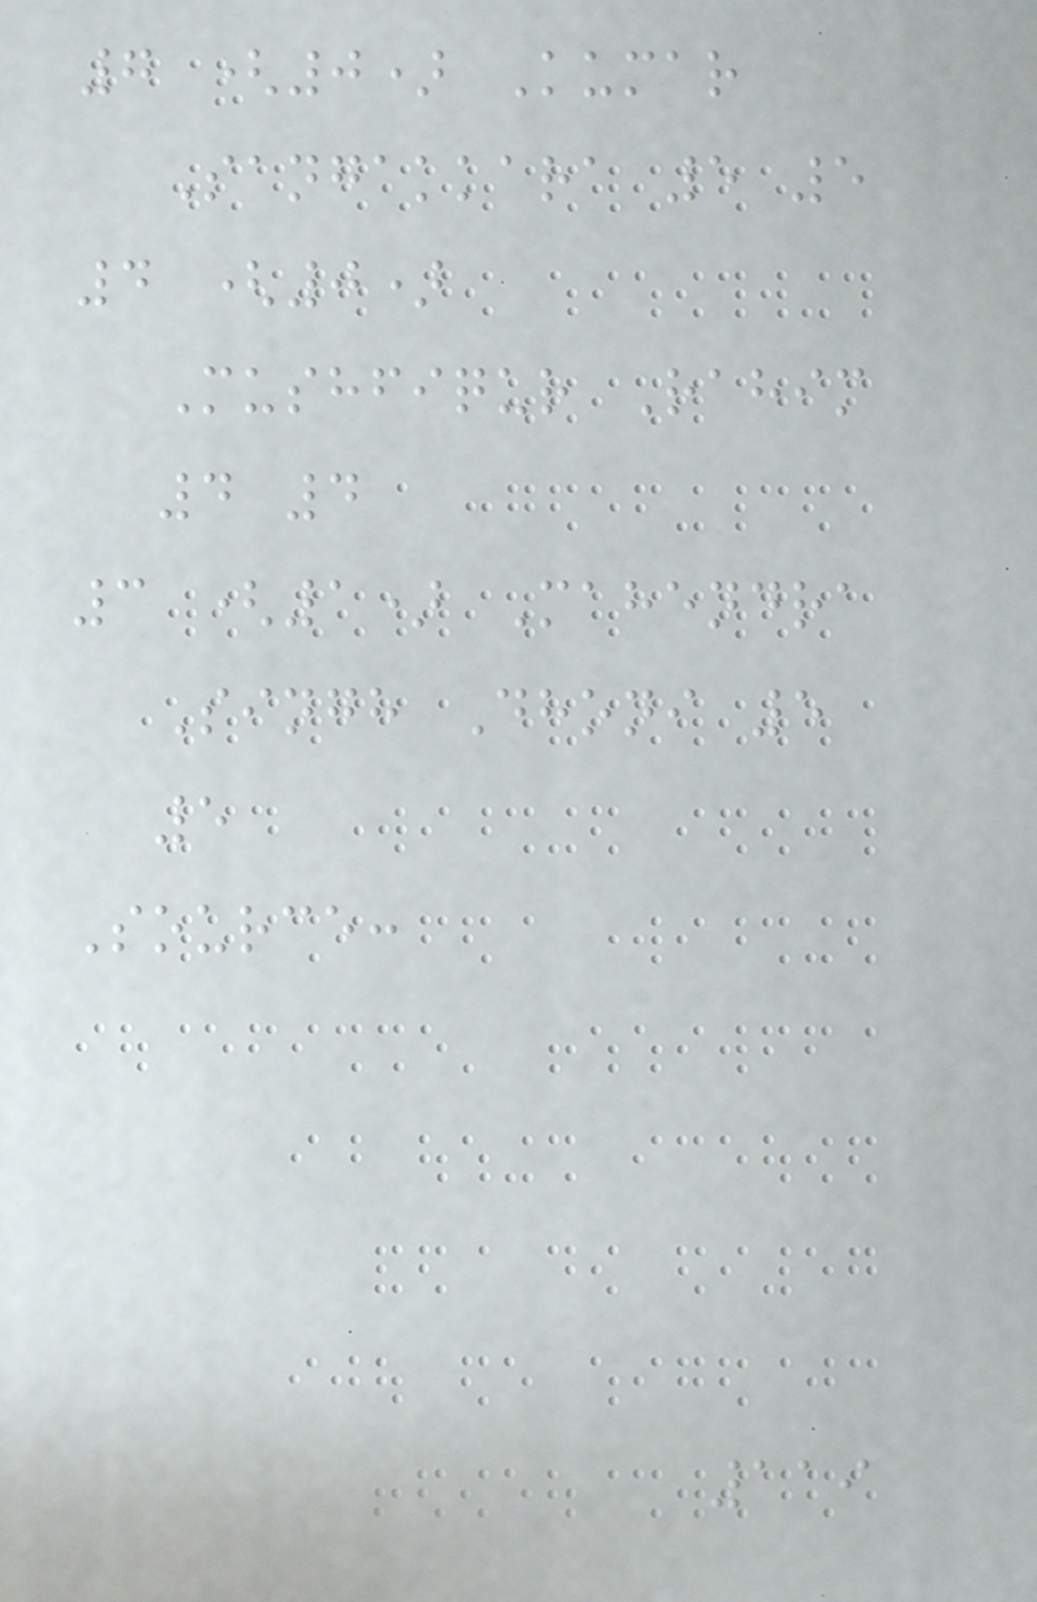7 (0) Kumar
Sangakkara 5 5
4 (0)
Mushfiqur Rahim
4 4
3 (1) Mahendra
Singh Dhoni 5
5
Source:
119
